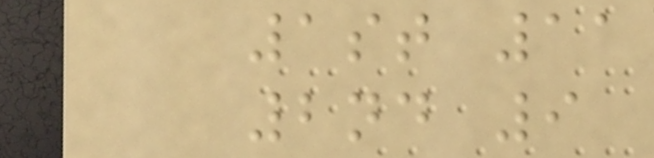1st 11
2nd 9
